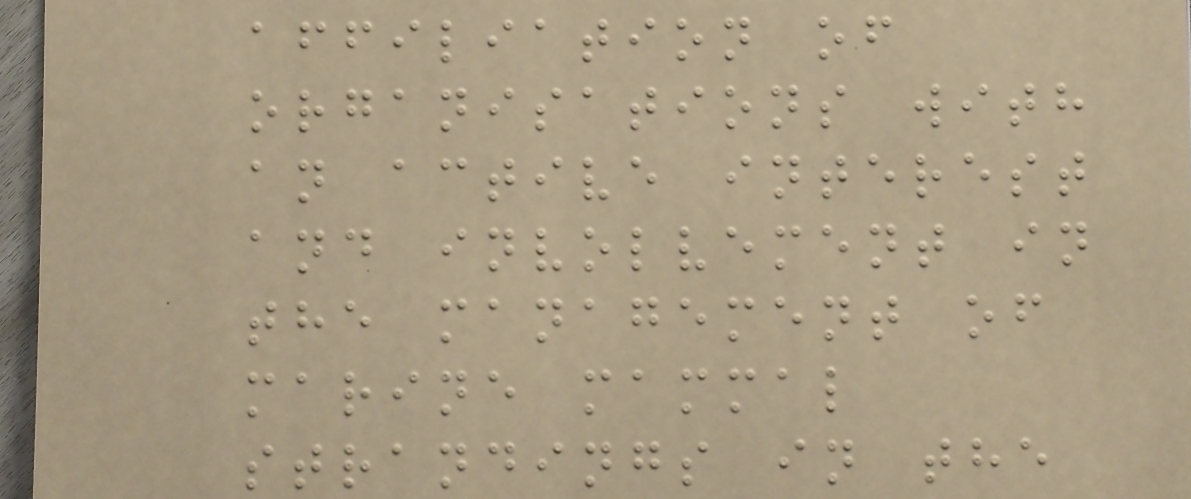affiliation of
organisations with
an active interest
and involvement in
the management of
marine mammal
strandings in the
